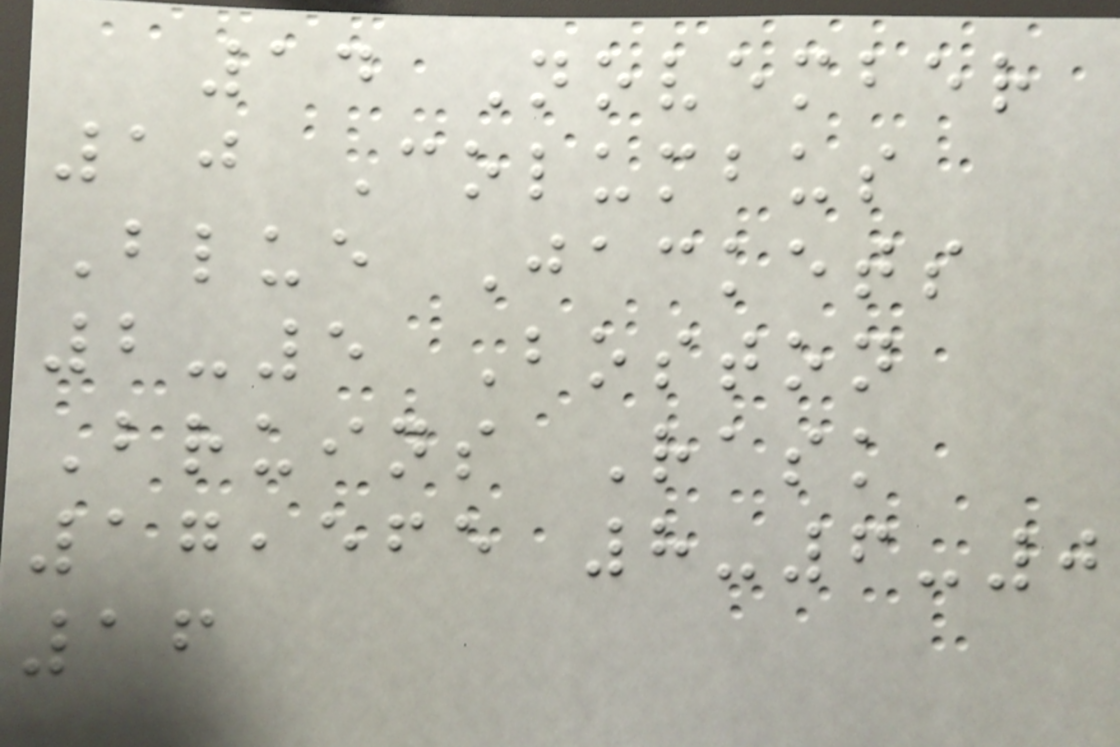14 November
10 Columbus
Blue Jackets
2-5 Boston
Bruins Rask
17,565 8-6-0
16
